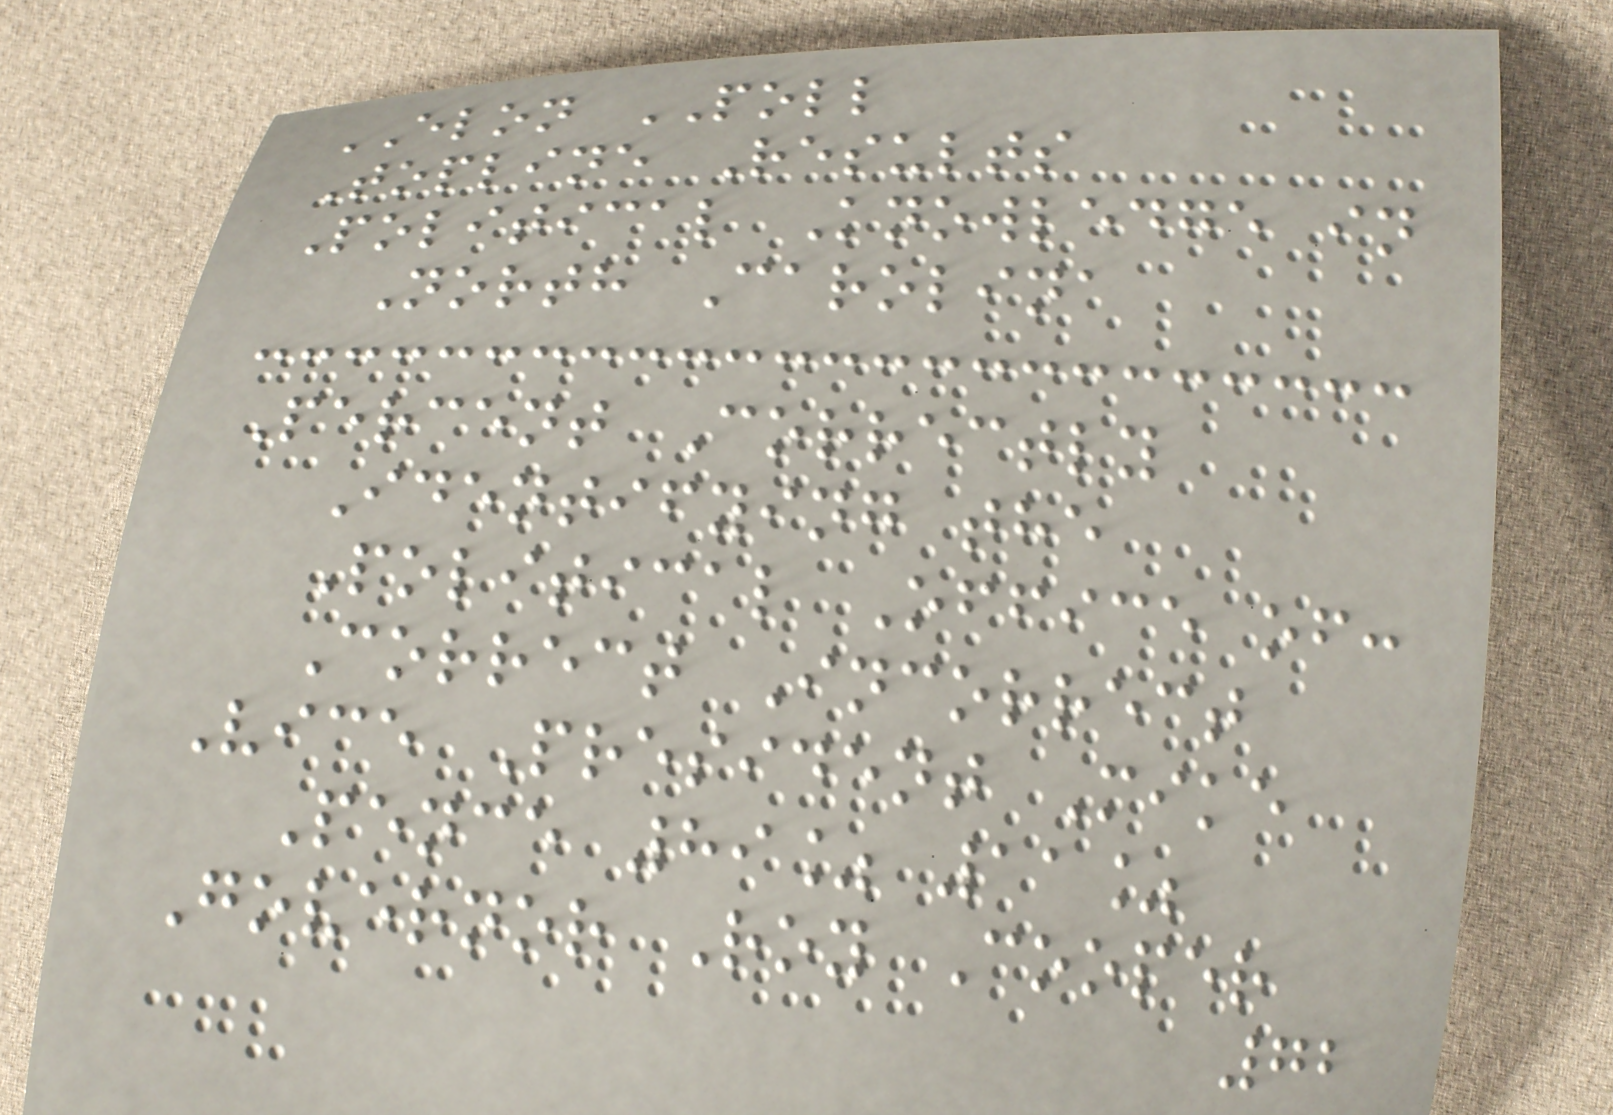ELON POLL
Topline Results
Political Knowledge in
North Carolina
Percent Correctly
Identifying the
Political Office of:
Correct Incorrect
Vice President Mike
Pence 89% 11%
Governor Roy Cooper
72
